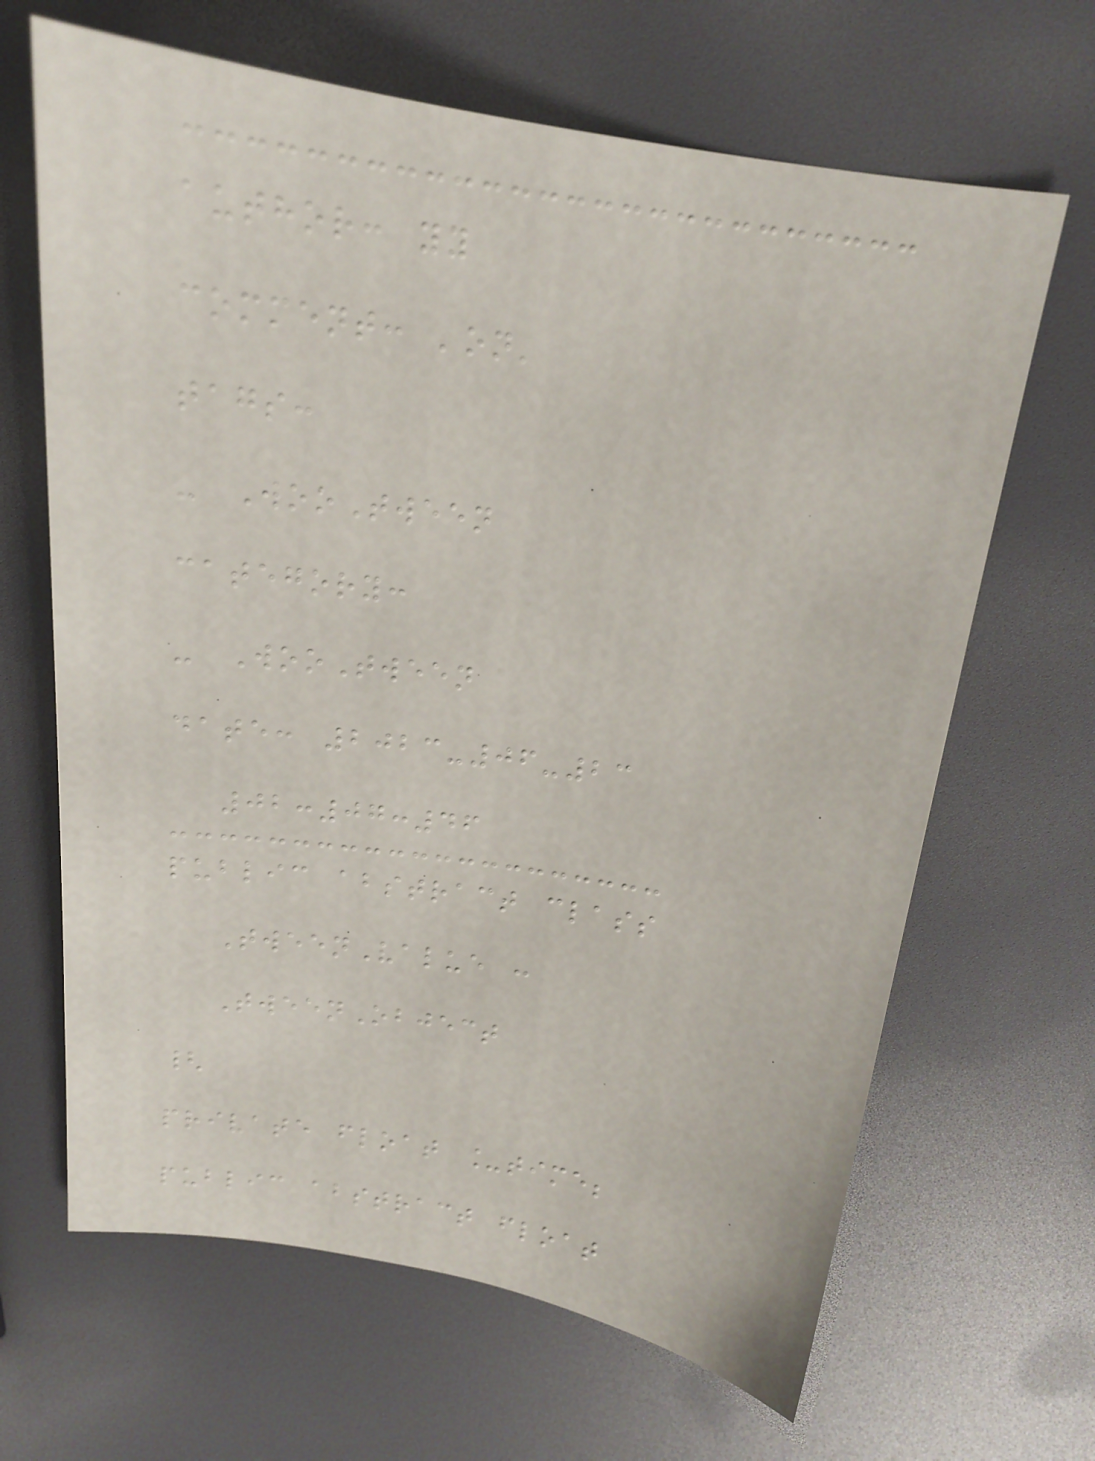author: yy
comment: 'on'
tags:
- WooTween
category:
- WooTween
date: 2023-06-23
02:07:46
public abstract class
TweenValue :
TweenObject
{
private float _time;
public abstract float
